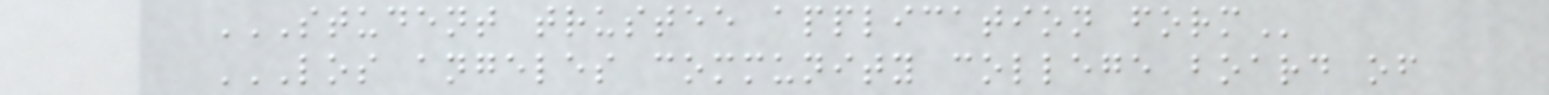STUDENT TRUSTEE APPLICATION FORM
LOS ANGELES COMMUNITY COLLEGE BOARD OF
